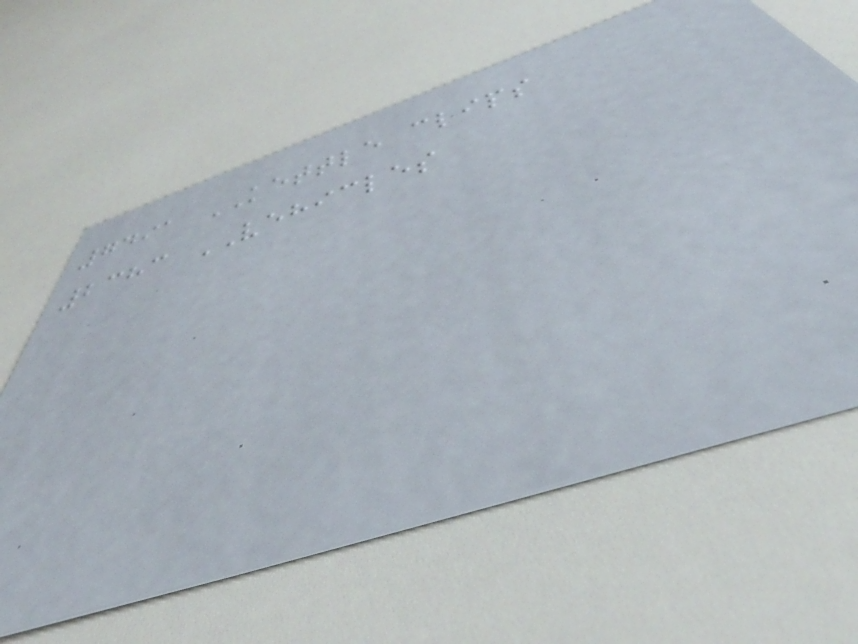7491 KETTLE clips
2383 VEHICLES
